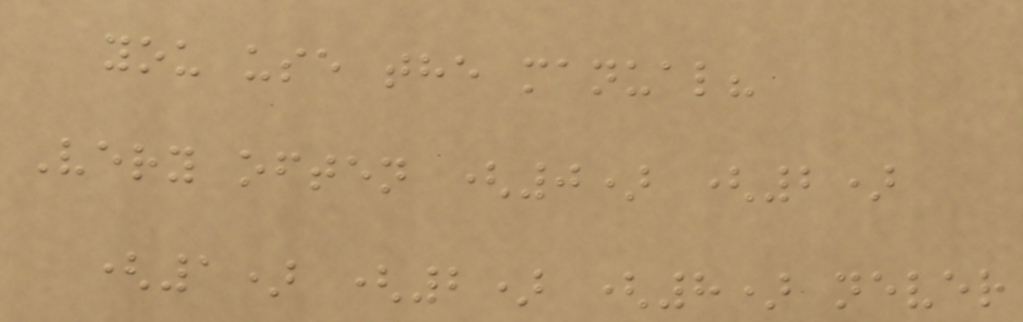you use the manual?
Very often (0) (2)
(1) (2) (8) never
